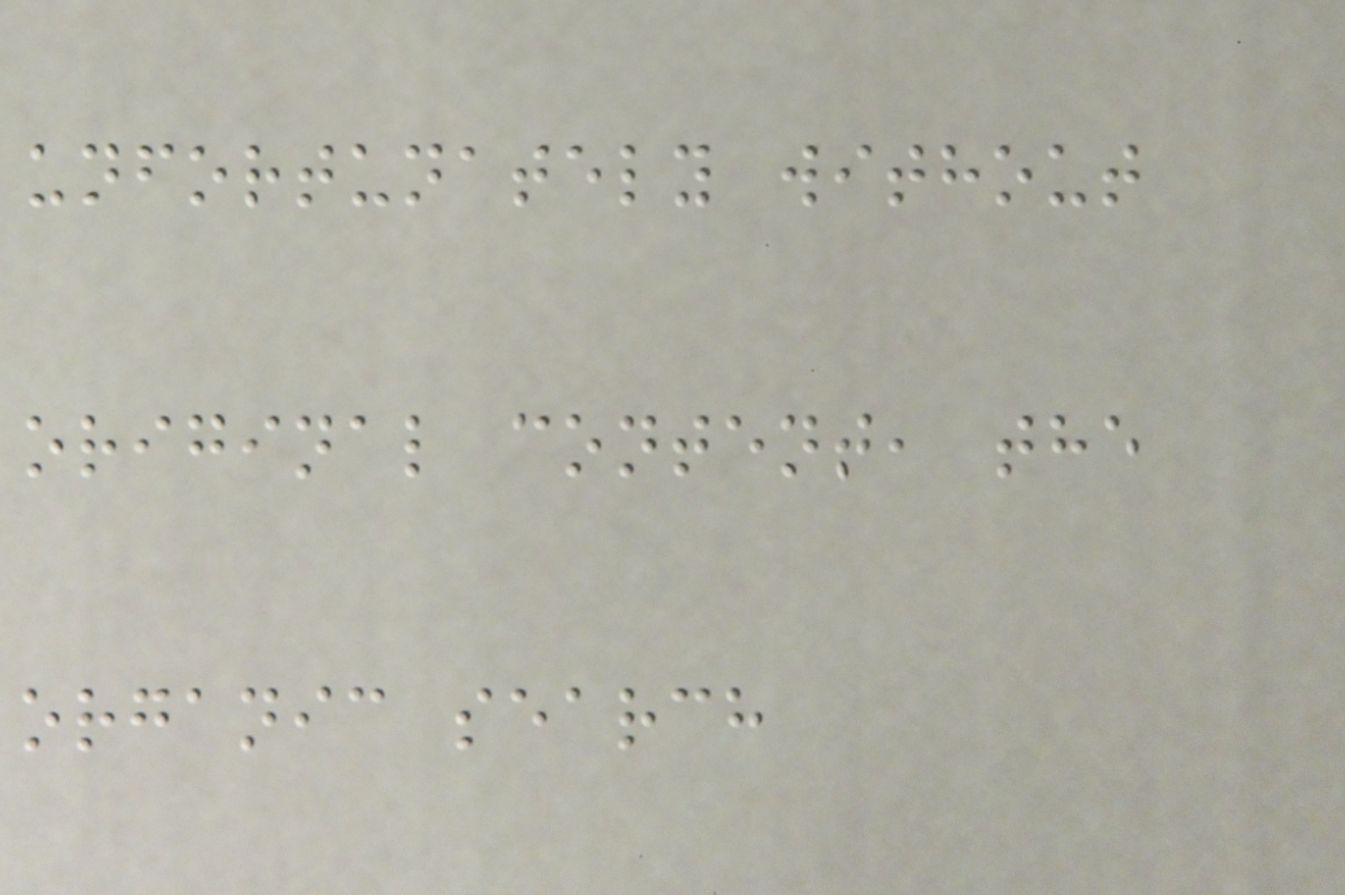unfortunately without
original content, the
organic search
